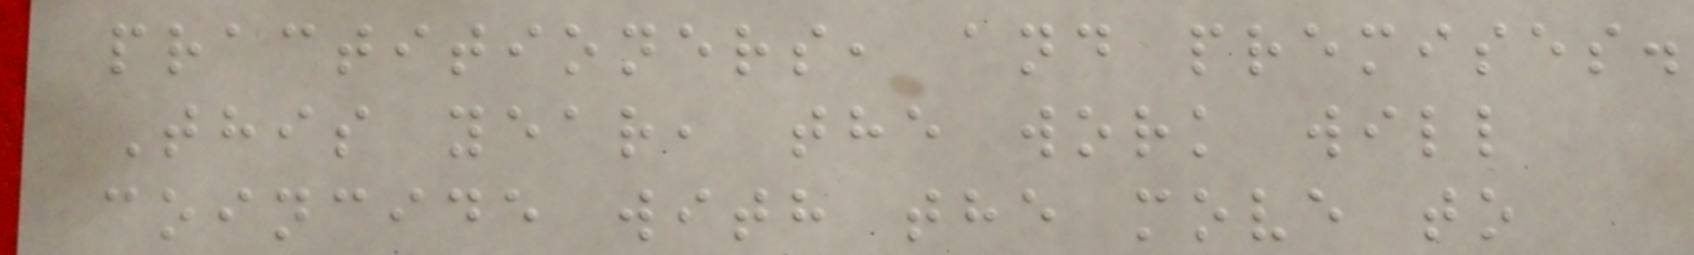practitioners, and premises.
This year, the work will
coincide with the move to
